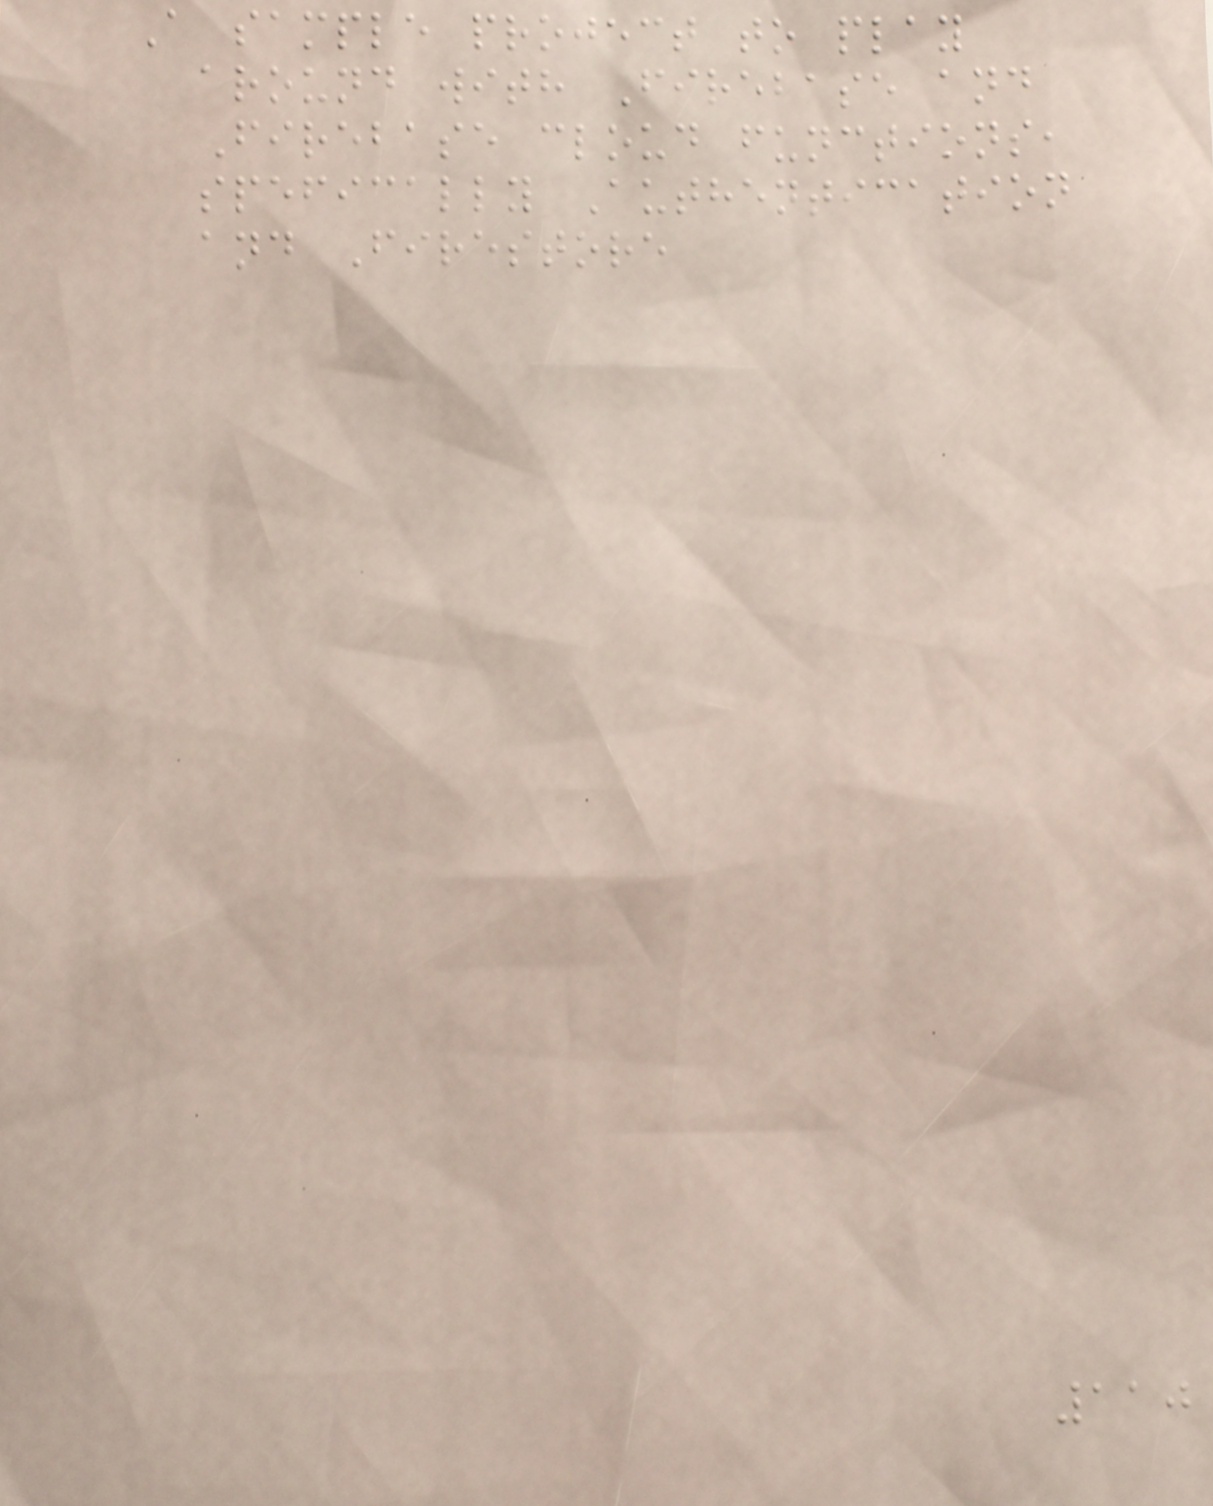A sample project to play
around with Firebase and
Firebase cloud functions,
spefically Authentication
and Firestore
110
